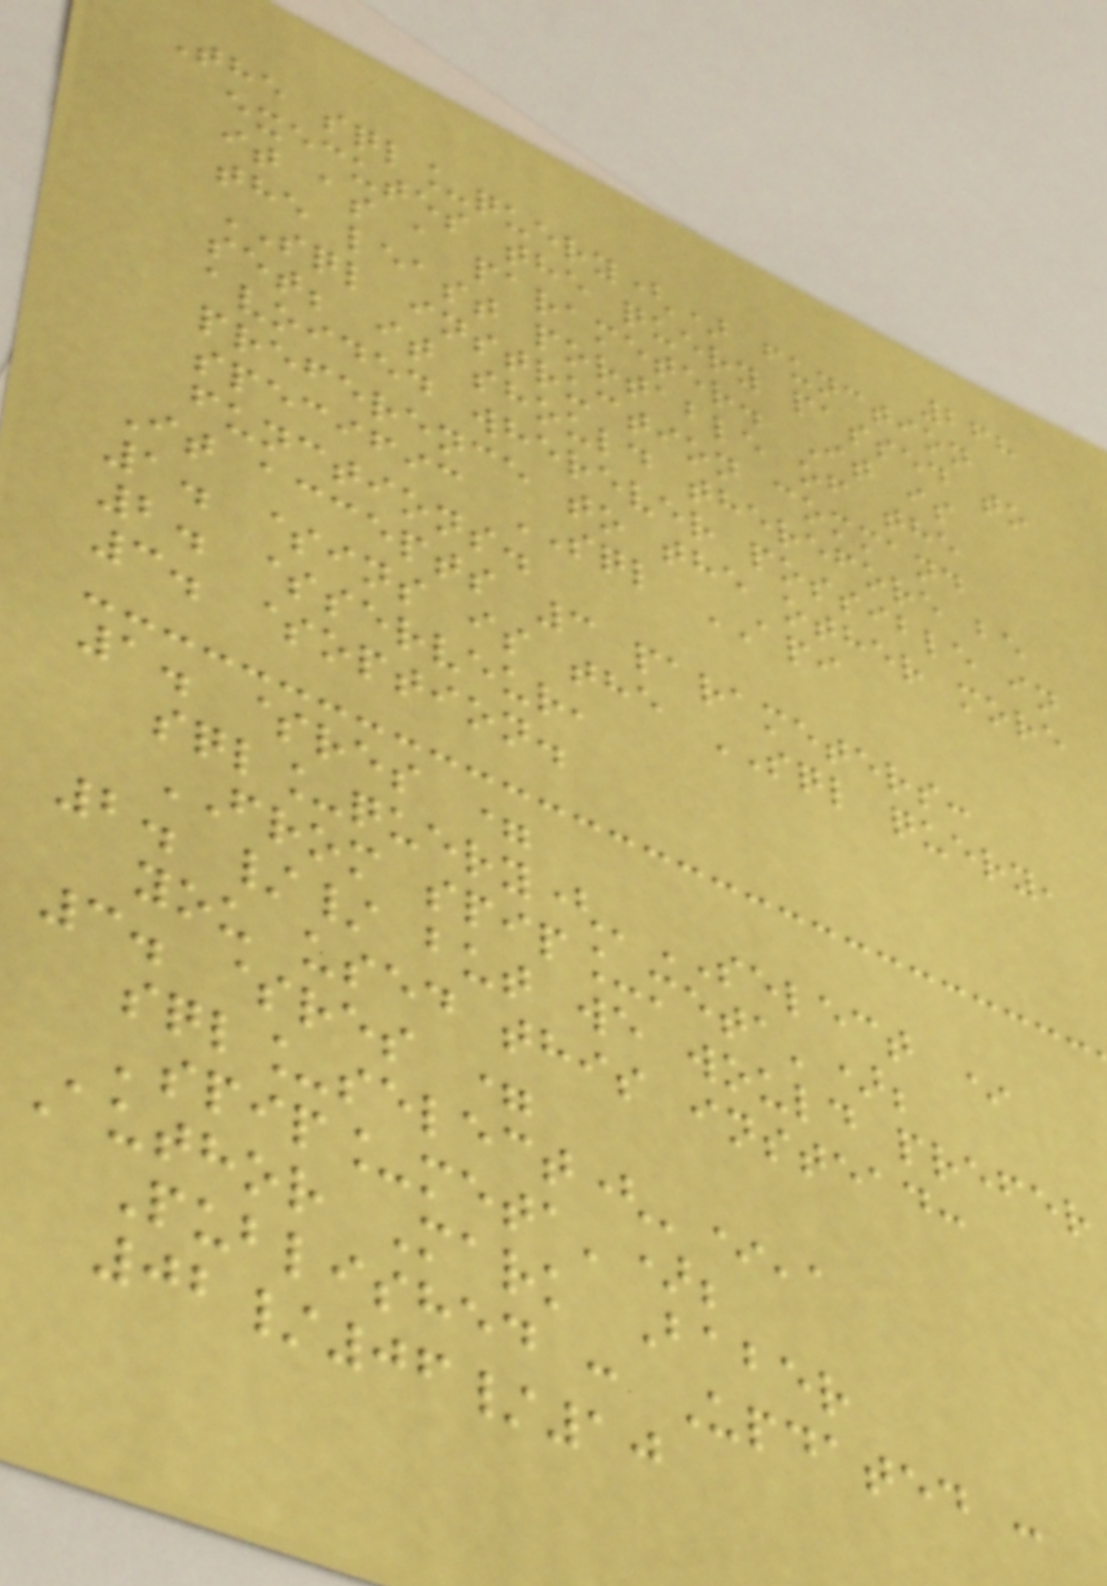268
The sql_query() function
executes the query passed to
it as a parameter. It is
the least portable of the
SQL instruction command
set; it should therefore be
avoided wherever possible in
preference to the other more
specific SQL API
functions.
It accepts 3 parameters:
1. $ins is the SQL query,
2. $serveur,
3. $option.
1. $res =
sql_query('SELECT *
FROM spip_meta');
2. // but we would prefer
you used this instead:
3. $res =
sql_select('*',
'spip_meta');
Author Mark Baber
Published : Updated :
02/06/10
